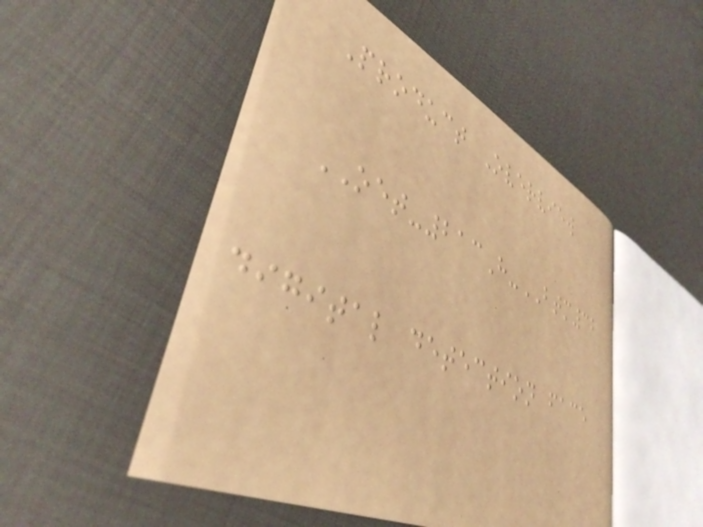Product Overview
OET-213H-BTM32
digital detection face
